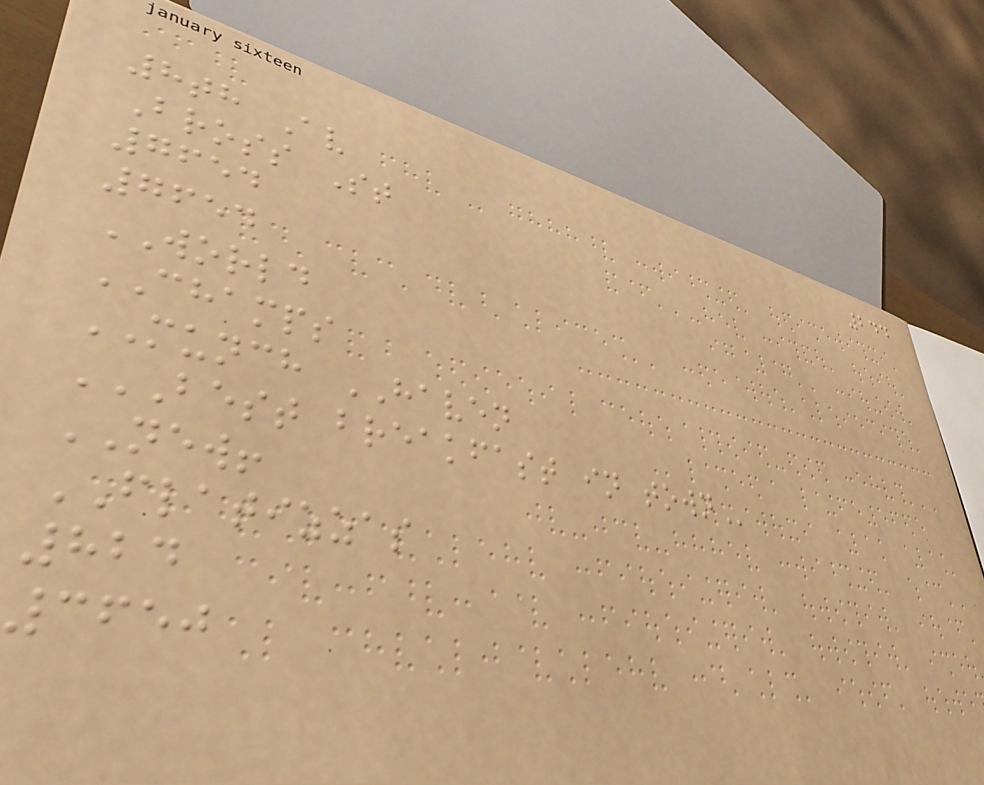244
8th Av
Bross St
7654
7654
WORLD
CHAMPS
MUNCH HAVEN
BEST BREAKFAST IN TOWN
NEW!
FLATIZZAS
824
3650
